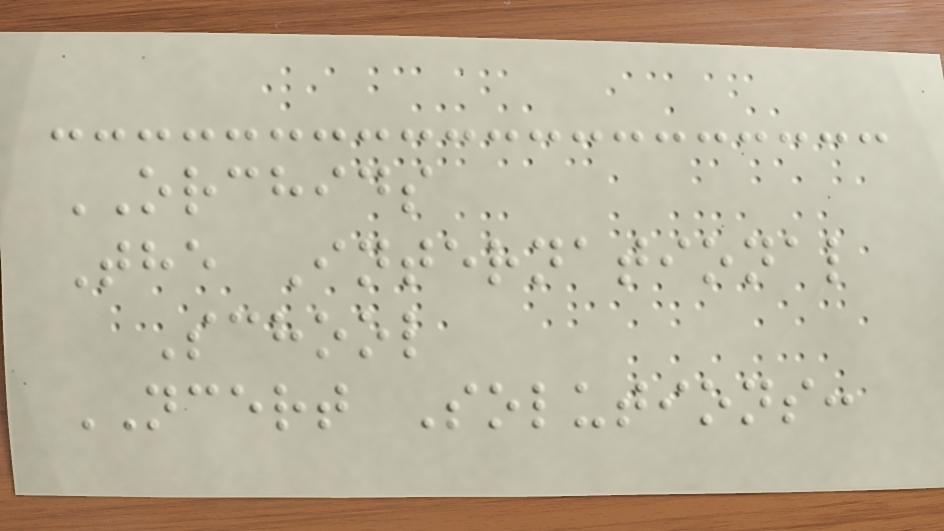ORCHIDS
The International
School
NCERT Solutions:
